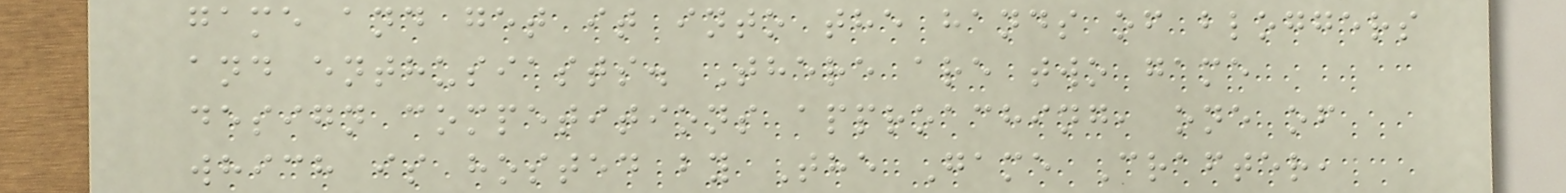game and get it into the hands of bloggers
and enthusiasts. There are two game
design competitions approaching, one of
which is hosted by The Game Crafter,
